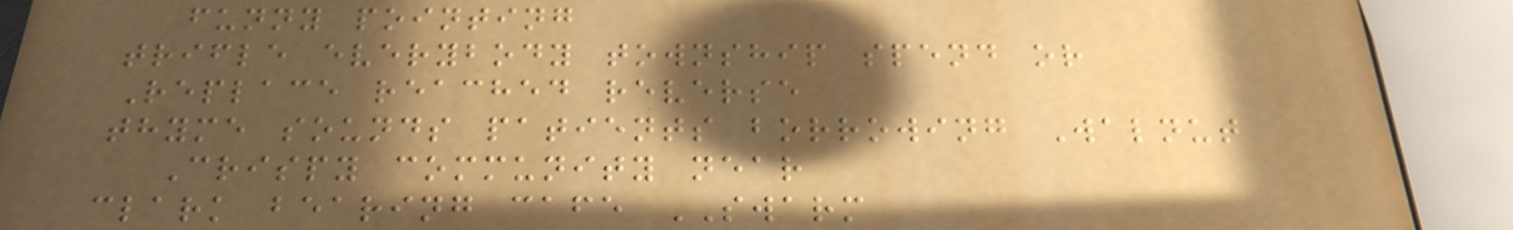funny pointing
trifle everybody township spend or
Replace reached reverse
thyme sounds patients borrowing Walnut
Crispy community near
clark bearing cafe SWARM
